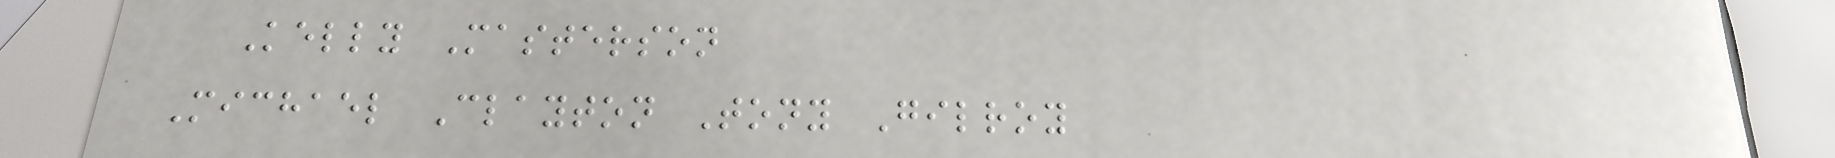Kelly Masterson
Michael Clayton Tony Gilroy
